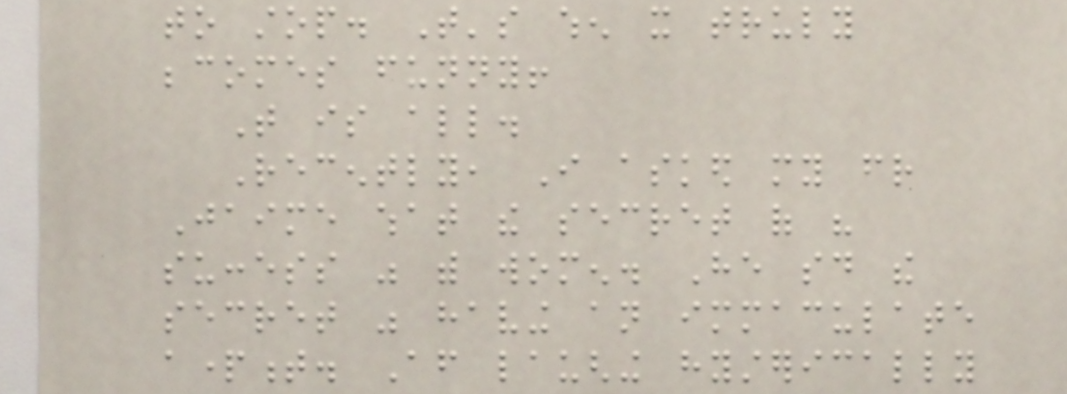to stop. That's when it truly
becomes funny!
That is all.
Recently, I asked my friend
Jaime what the secret of his
success was with women. He said the
secret was having an immaculate
apartment. After laughing hysterically
